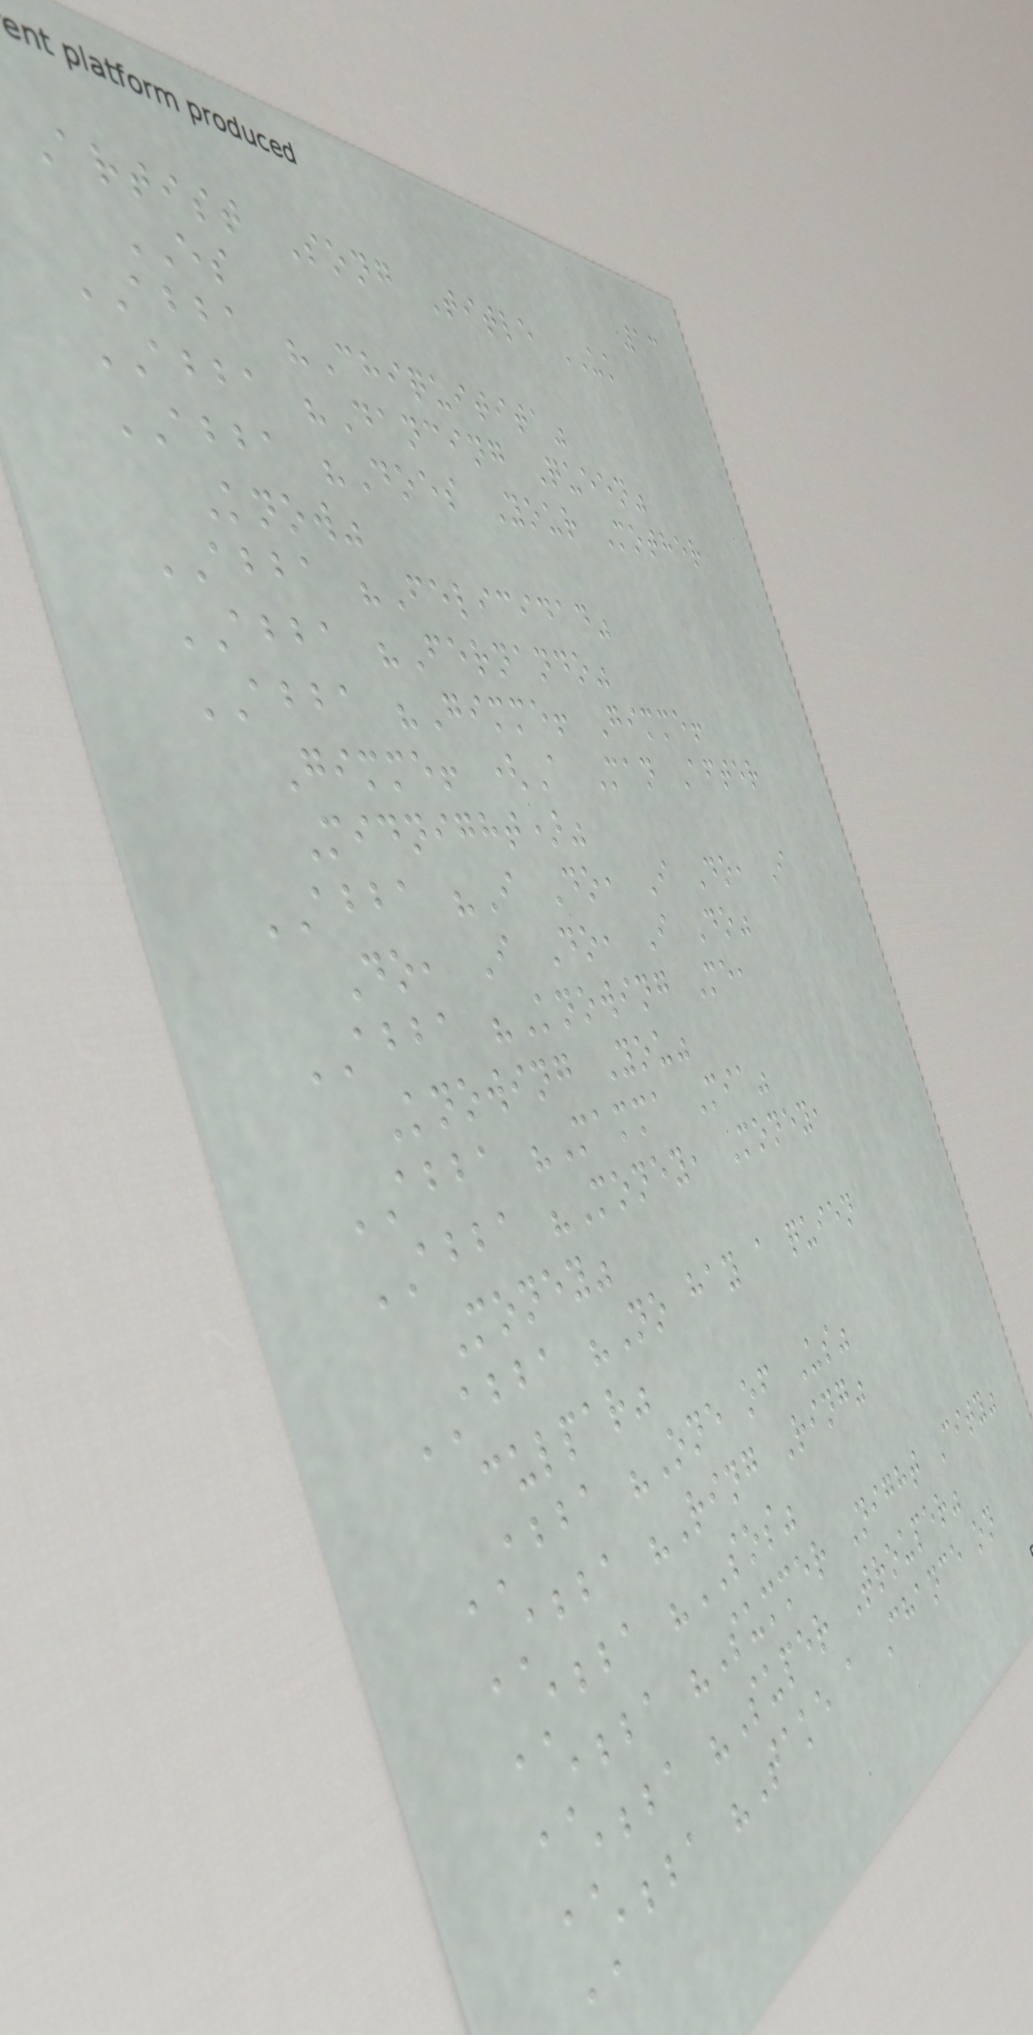13
Artist Song Title UK
ES
ABBA "Chiquitita"
ABBA "Dancing Queen"
ABBA "Does Your Mother
Know"
ABBA "Felicidad"
ABBA "Fernando"
ABBA "Gimme! Gimme!
Gimme! (A Man After
Midnight)"
ABBA "I Do, I Do, I
Do, I Do, I Do"
ABBA "Knowing Me,
Knowing You"
ABBA "Mamma Mia"
ABBA "Money, Money,
Money"
ABBA "No hay a quien
culpar"
ABBA "One of Us"
ABBA "Ring Ring"
ABBA "SOS"
ABBA "Summer Night City"
ABBA "Super Trouper"
ABBA "Take a Chance on
